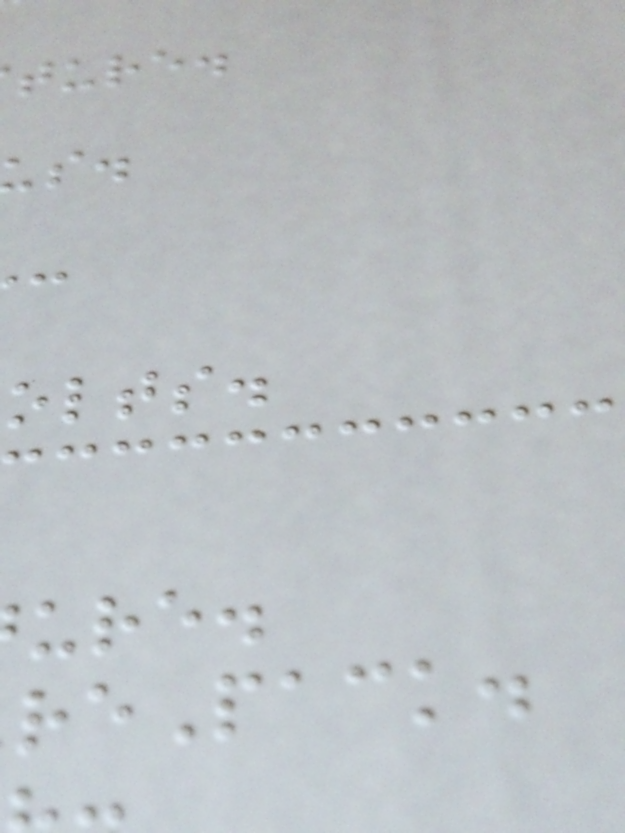ture.
olts.
rePack.
